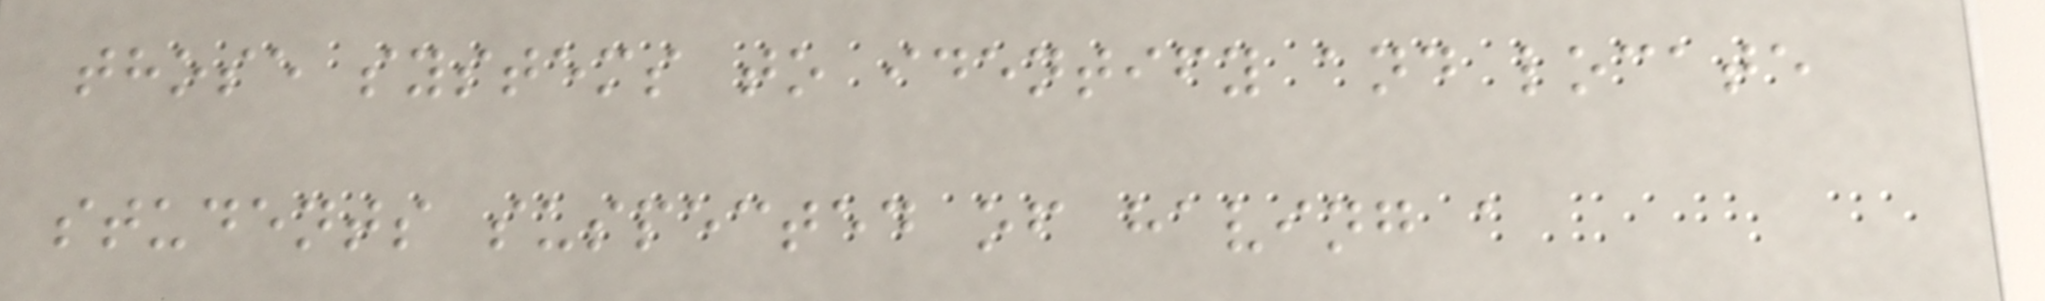those systems to identify and locate
students suspected of having a
